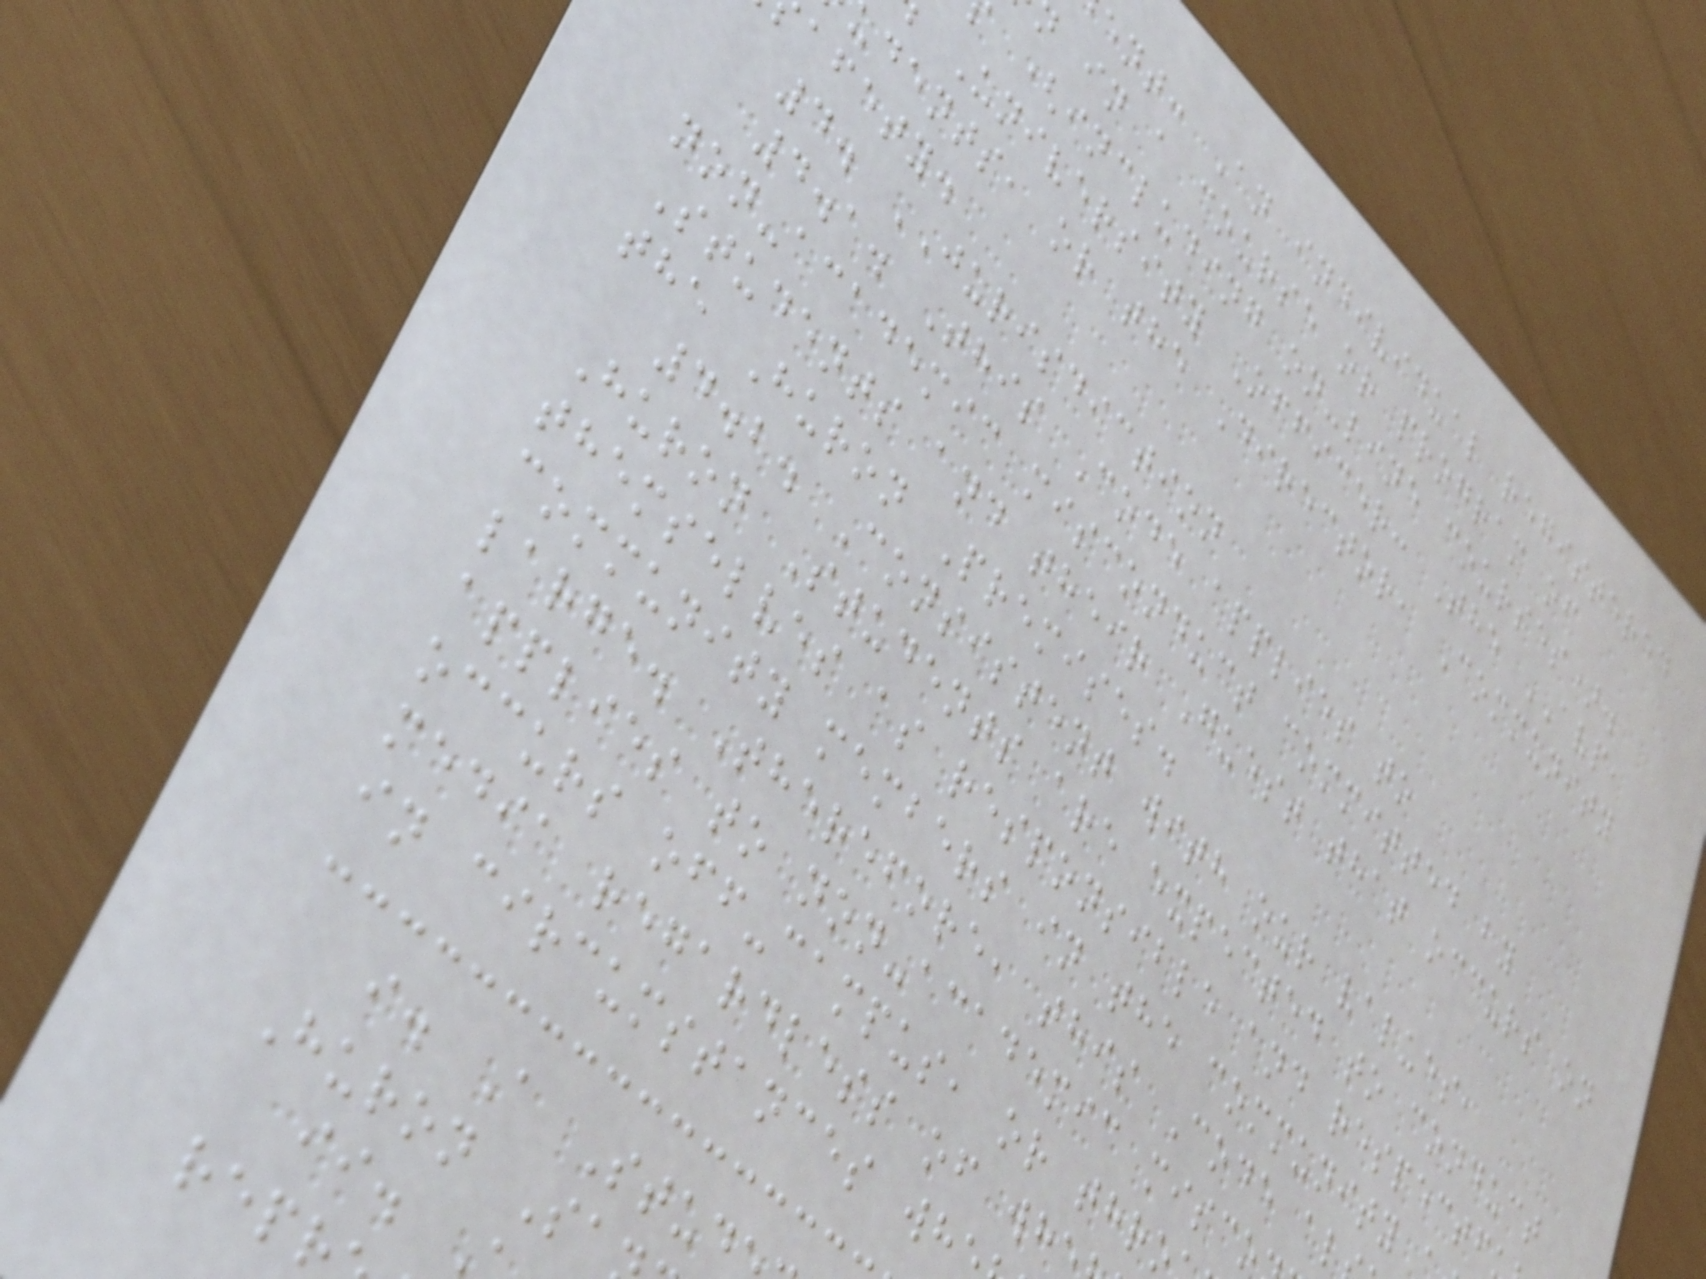ent: An individual registered
in a course or program of
(including on-line courses).
University Officer: The AVP,
dents, or the Director, Community
afety.
4. JURISDICTION
4.1. This Code applies to
non-academic misconduct committed by
Students and their Guest that occurs on
the Huron Premises.
4.2. Consistent with our values,
Huron Students are expected to conduct
themselves as responsible and respectf
community members in the community
large. Therefore, this Code al
applies to non-academic misco
occurs off-campus, or thro
media regardless of wh
in circumstances wh
i. A Stud
Huron Sa
